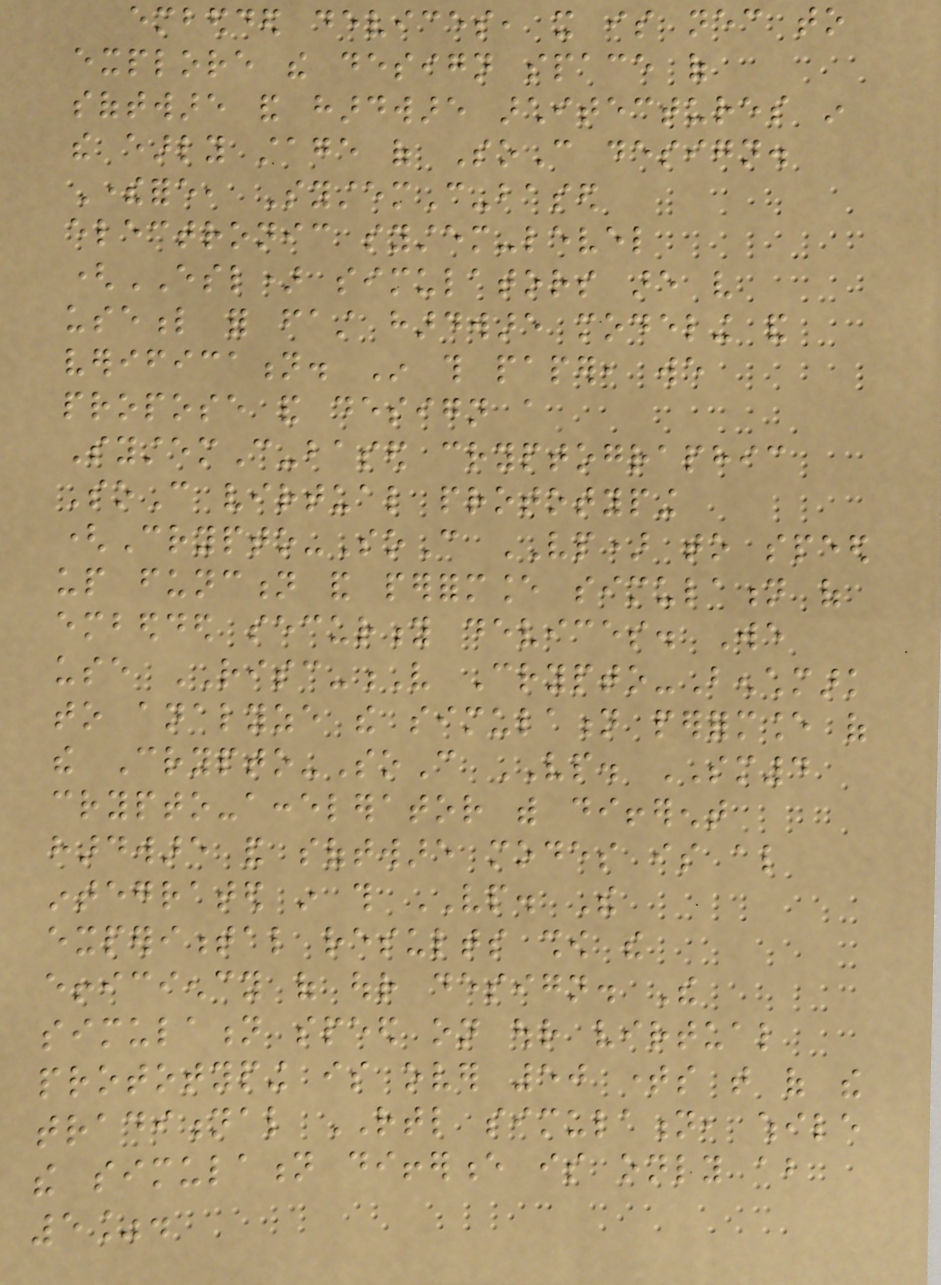embedded devices, it is necessary to
explore the design space of
software and hardware architectures in
the early stage of SoC design.
Therefore, SystemC-based
electronic system-level
(ESL) simulators are very
useful for fast hardware modeling and
verification. In this paper, we
propose and design a
SystemC-based cryptographic
SoC virtual prototyping
(Crypto-SoC VP) to speed
up function and performance simulation of
embedded security devices. We
use RISC-V Crypto-Benchmark
to analyze the simulation performance of
the Crypto-SoC VP. SM4
crypto-accelerator with different
hardware and software modes is also
integrated in this VP. The
experimental results show the
efficiency of our design. The
simulation speed on our virtual
prototyping is over 50 times that of the
traditional RTL simulation, while
the simulation difference is only about
5%.
